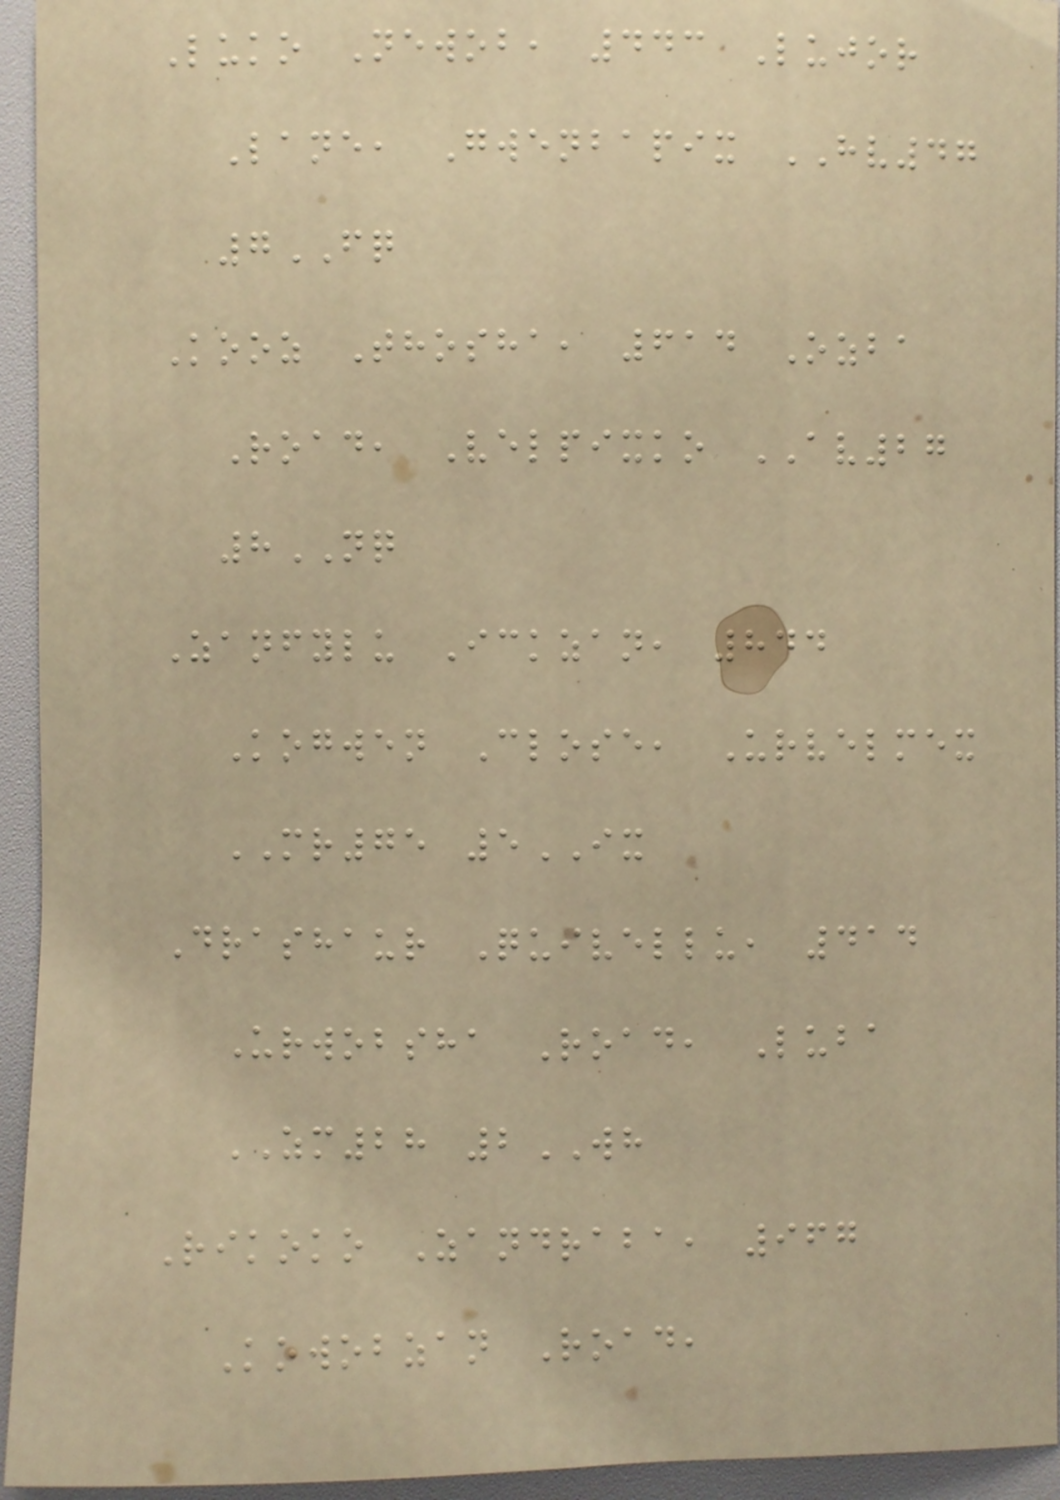Luko Newob, 443 Lujor
Lane, Gwenbapix HV47
7FQ
Kooz Thosha, 614 Ozba
Road, Velpixko AV27
8NQ
Zanfylu Ickzan, 844
Kogwen Close, Urvelmex
MR75 5IX
Drashaur Quivellu, 414
Urwobsha Road, Luba
ZM28 2WH
Rikoko Zandraba, 967
Kowobzan Road,
